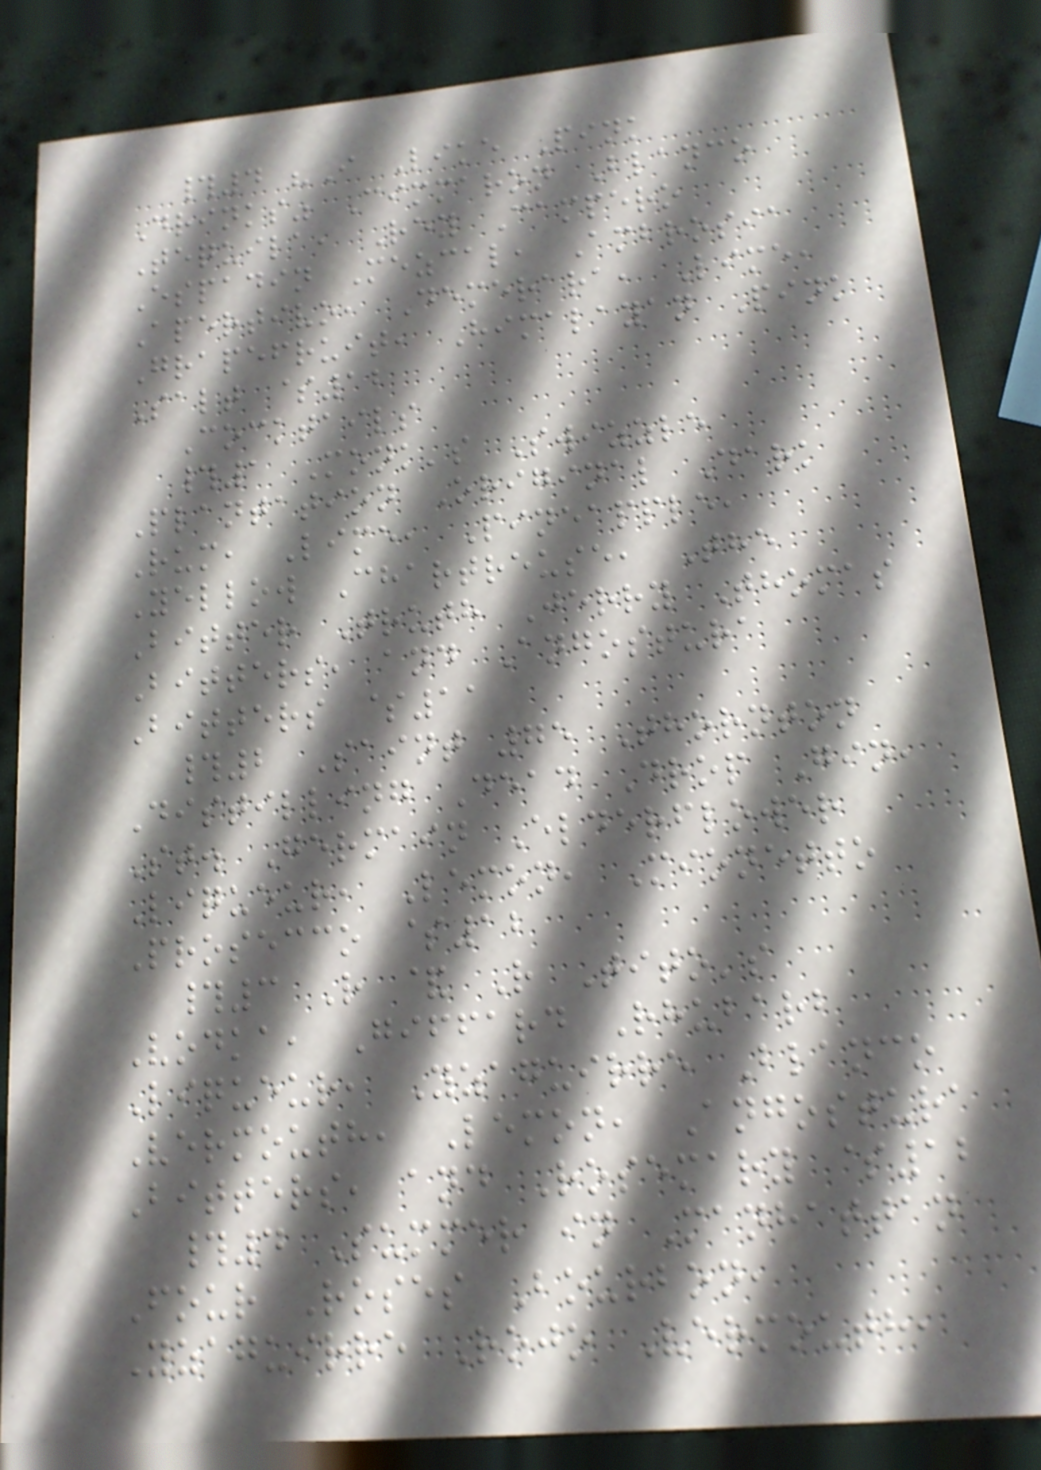#4 "I Like Pink
Drinks" Cimmaron Blanco
Tequila, Rey Campero
Espadin Mezcal, Ambrosia
Apertivo, Demerara, Lime,
Grapefruit, Himalayan Pink
Salt $12
Cocktails
#1 Monk's Swizzle
Plantation Original Dark
Rum, Lime, Pineapple,
Yellow Chartreuse, The
Bitter Truth Jerry Thomas
Bitters, and Angostura
Bitters $11
#2 Saint 75 Thornton
Distilling Dead Drop Gin,
St. Germain Elderflower
Liqueur, Lemon, Mionetto
Prosecco $12
#3 R & R Tito's
Vodka, Giffard Rhubarb
Liqueur, Yzaguirre Blanco
Vermouth, Lemon, Angostura
Bitters, and Rosemary $12
#4 Summer in Manhattan
Four Roses Bourbon,
Yzaguirre Rojo Vermouth,
